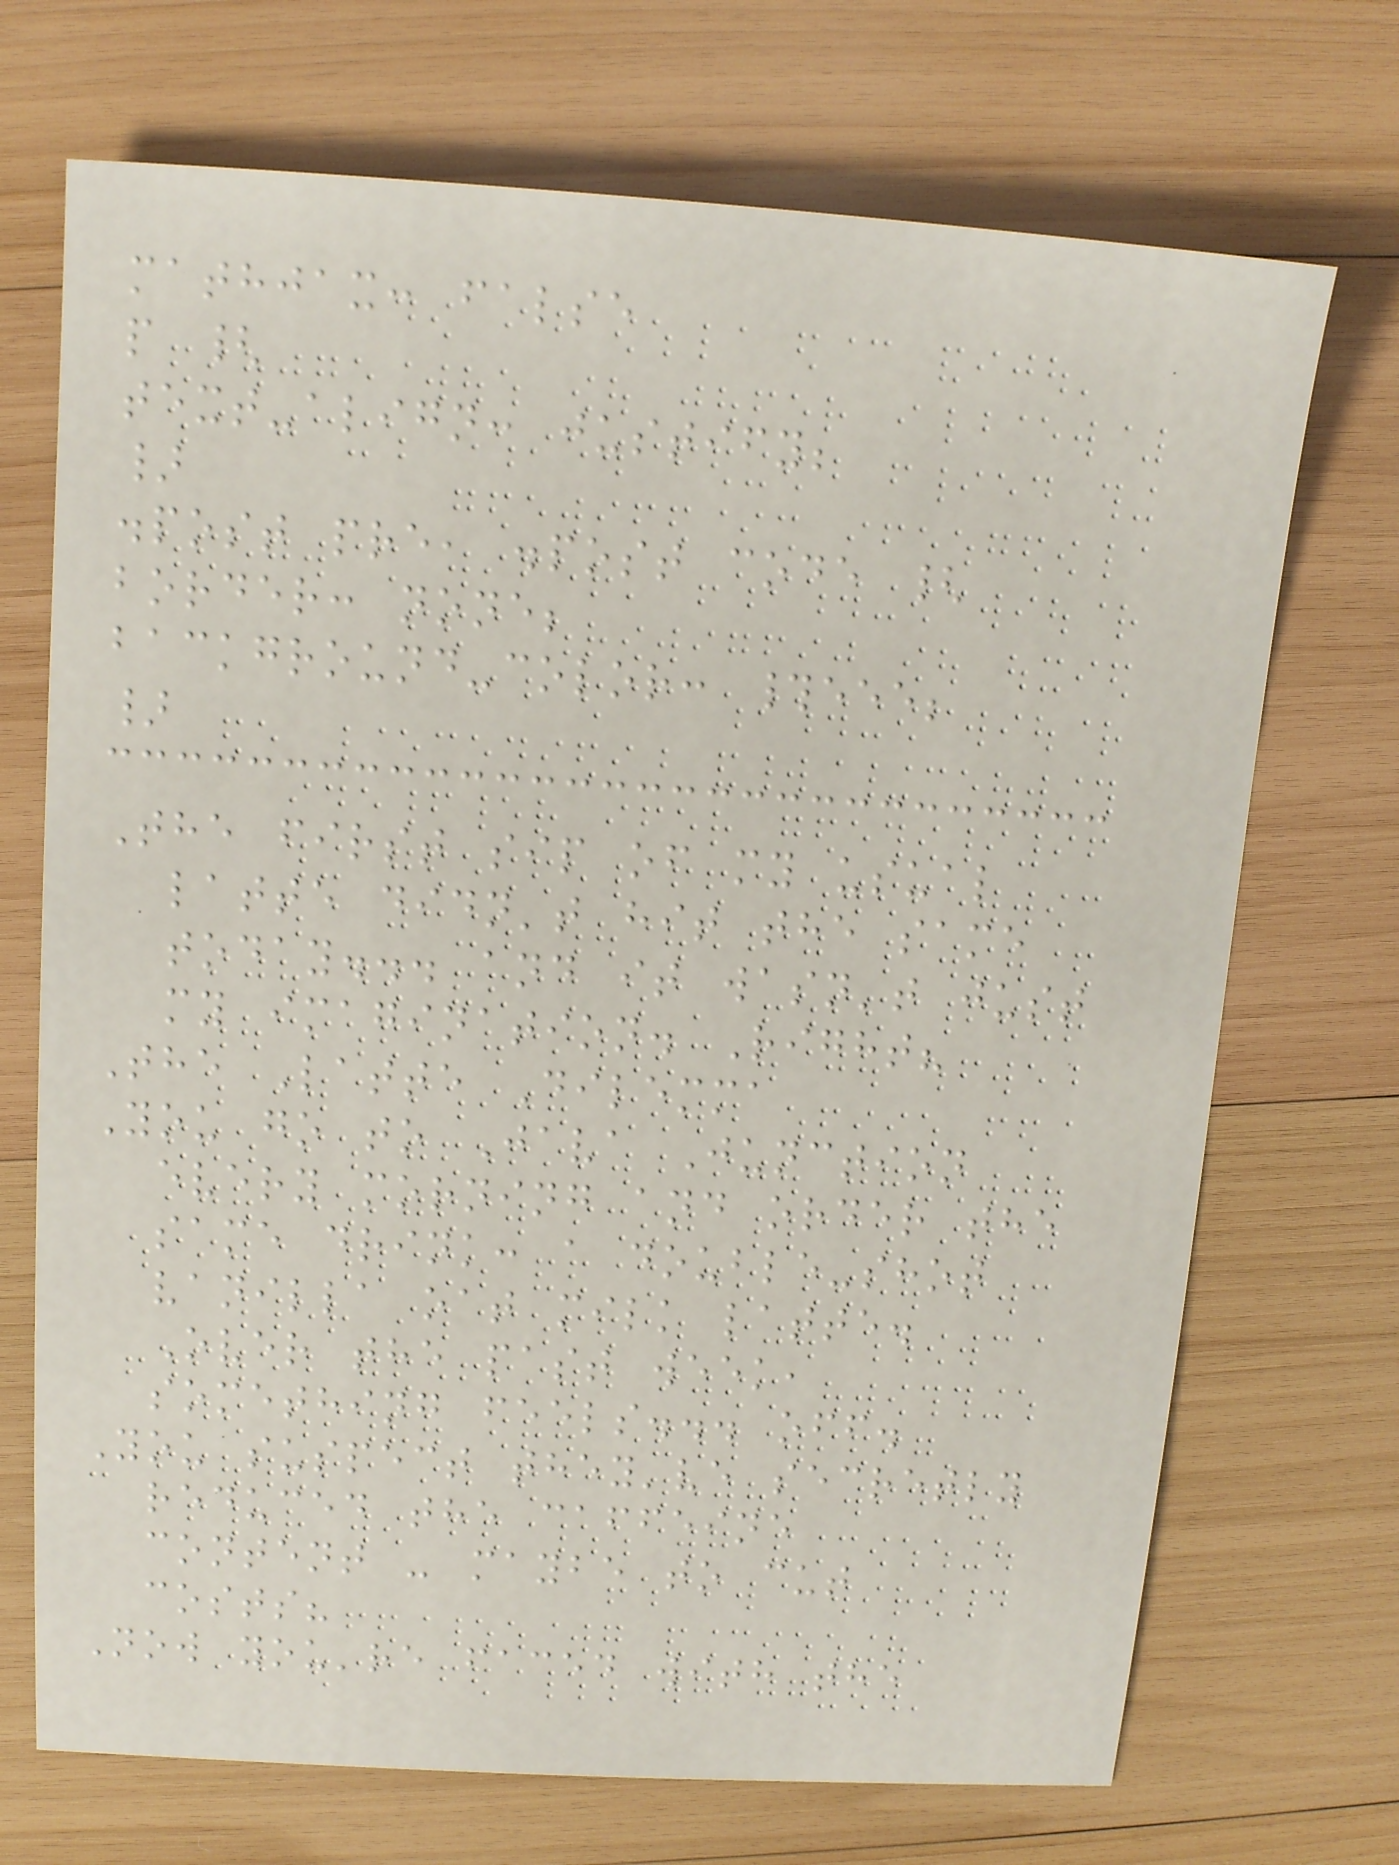mathjax: false
p {
text-align: justify;
}
.post pre, .post code {
border: none;
background-color: #eee;
}
The first sip of my usual
latte didn't hit the same
today... and it wasn't just
my imagination. Right?
The Latte Dilemma
You go to Java Junction
every morning and order the
same drink: a double-shot
vanilla oat milk latte.
Over the past week,
something feels... off.
You suspect they've secretly
reduced the caffeine
content - maybe to cut
costs?
Now you're faced with the
